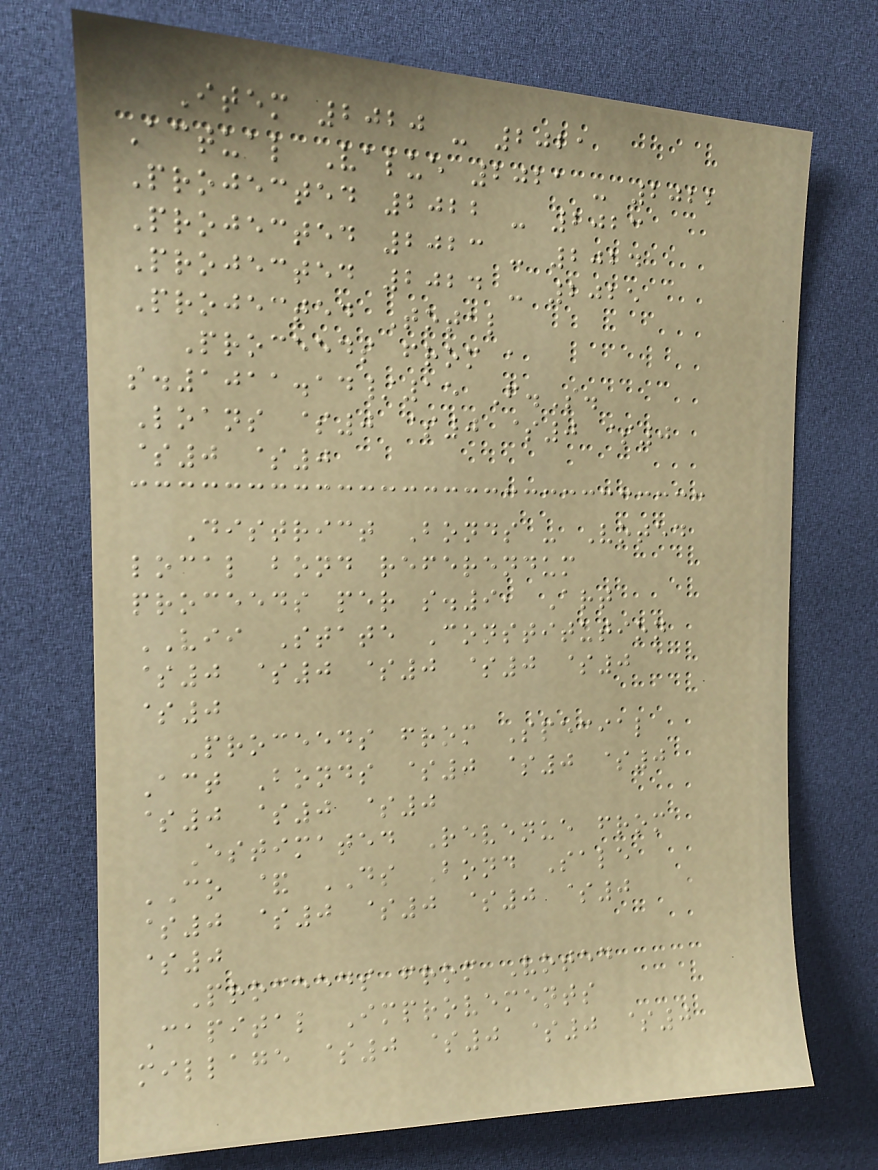Item 2020 - 2021
Actual Value 2021 - 2022
Projected 2022 - 2023
Projected 2023 - 2024
Projected 2024 - 2025
Projected Total
Proceeds from a
s.1011.14/15 F.S.
Loans $0 $0 $0 $0
$0 $0
District Bonds - Voted
local bond referendum
proceeds per s.9, Art
VII State Constitution
$0 $0 $0 $0 $0
$0
Proceeds from Special
Act Bonds $0 $0 $0
$0 $0 $0
Estimated Revenue from
CO & DS Bond Sale
$0 $0 $0 $0 $0
$0
Proceeds from Voted
Capital Improvements
millage $0 $0 $0 $0
